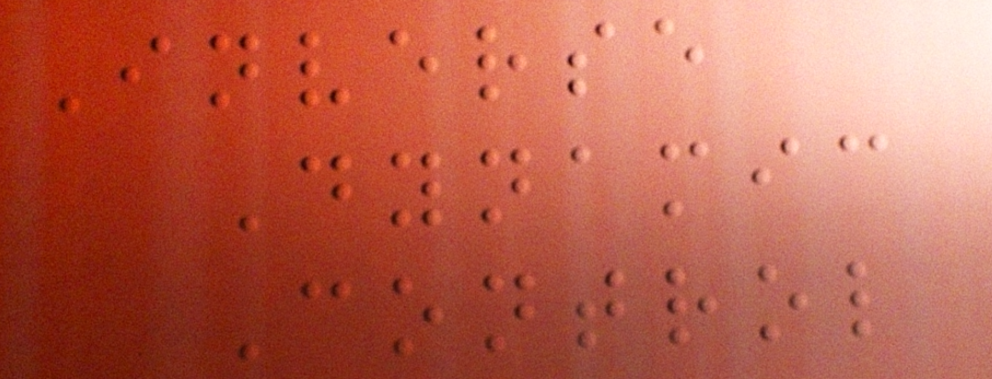Inverse
Dynamic
Control
